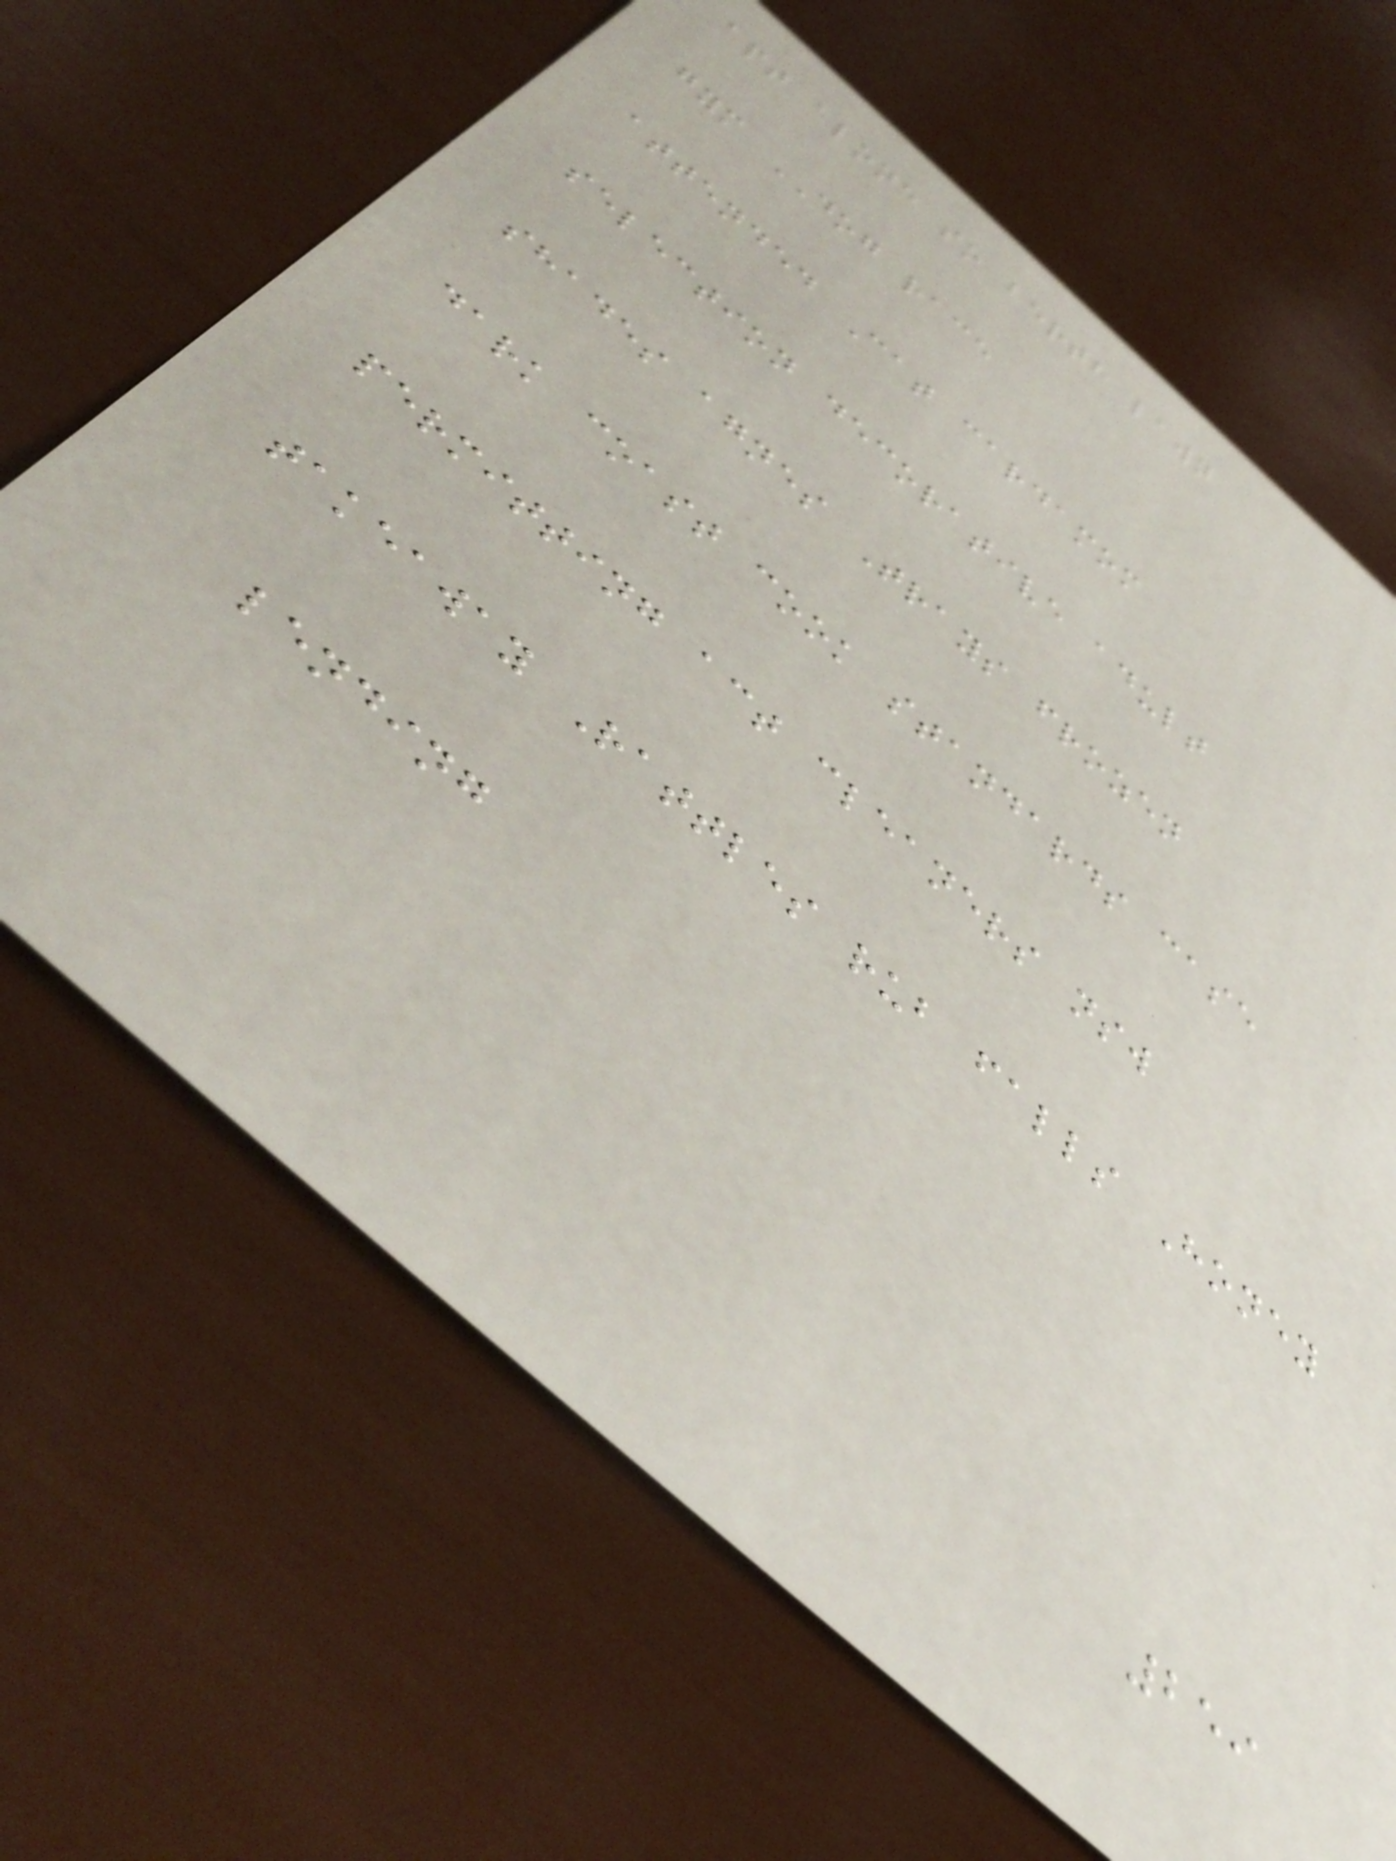apt alone so berth lawn
gym DOG race
attended Cat cardamom
selection decorative adult
shades agnes Trays frozen
dark coast cook standards case
permitting act cleaners nsw
takeaway Rattles rub falls Honey
lending
259
